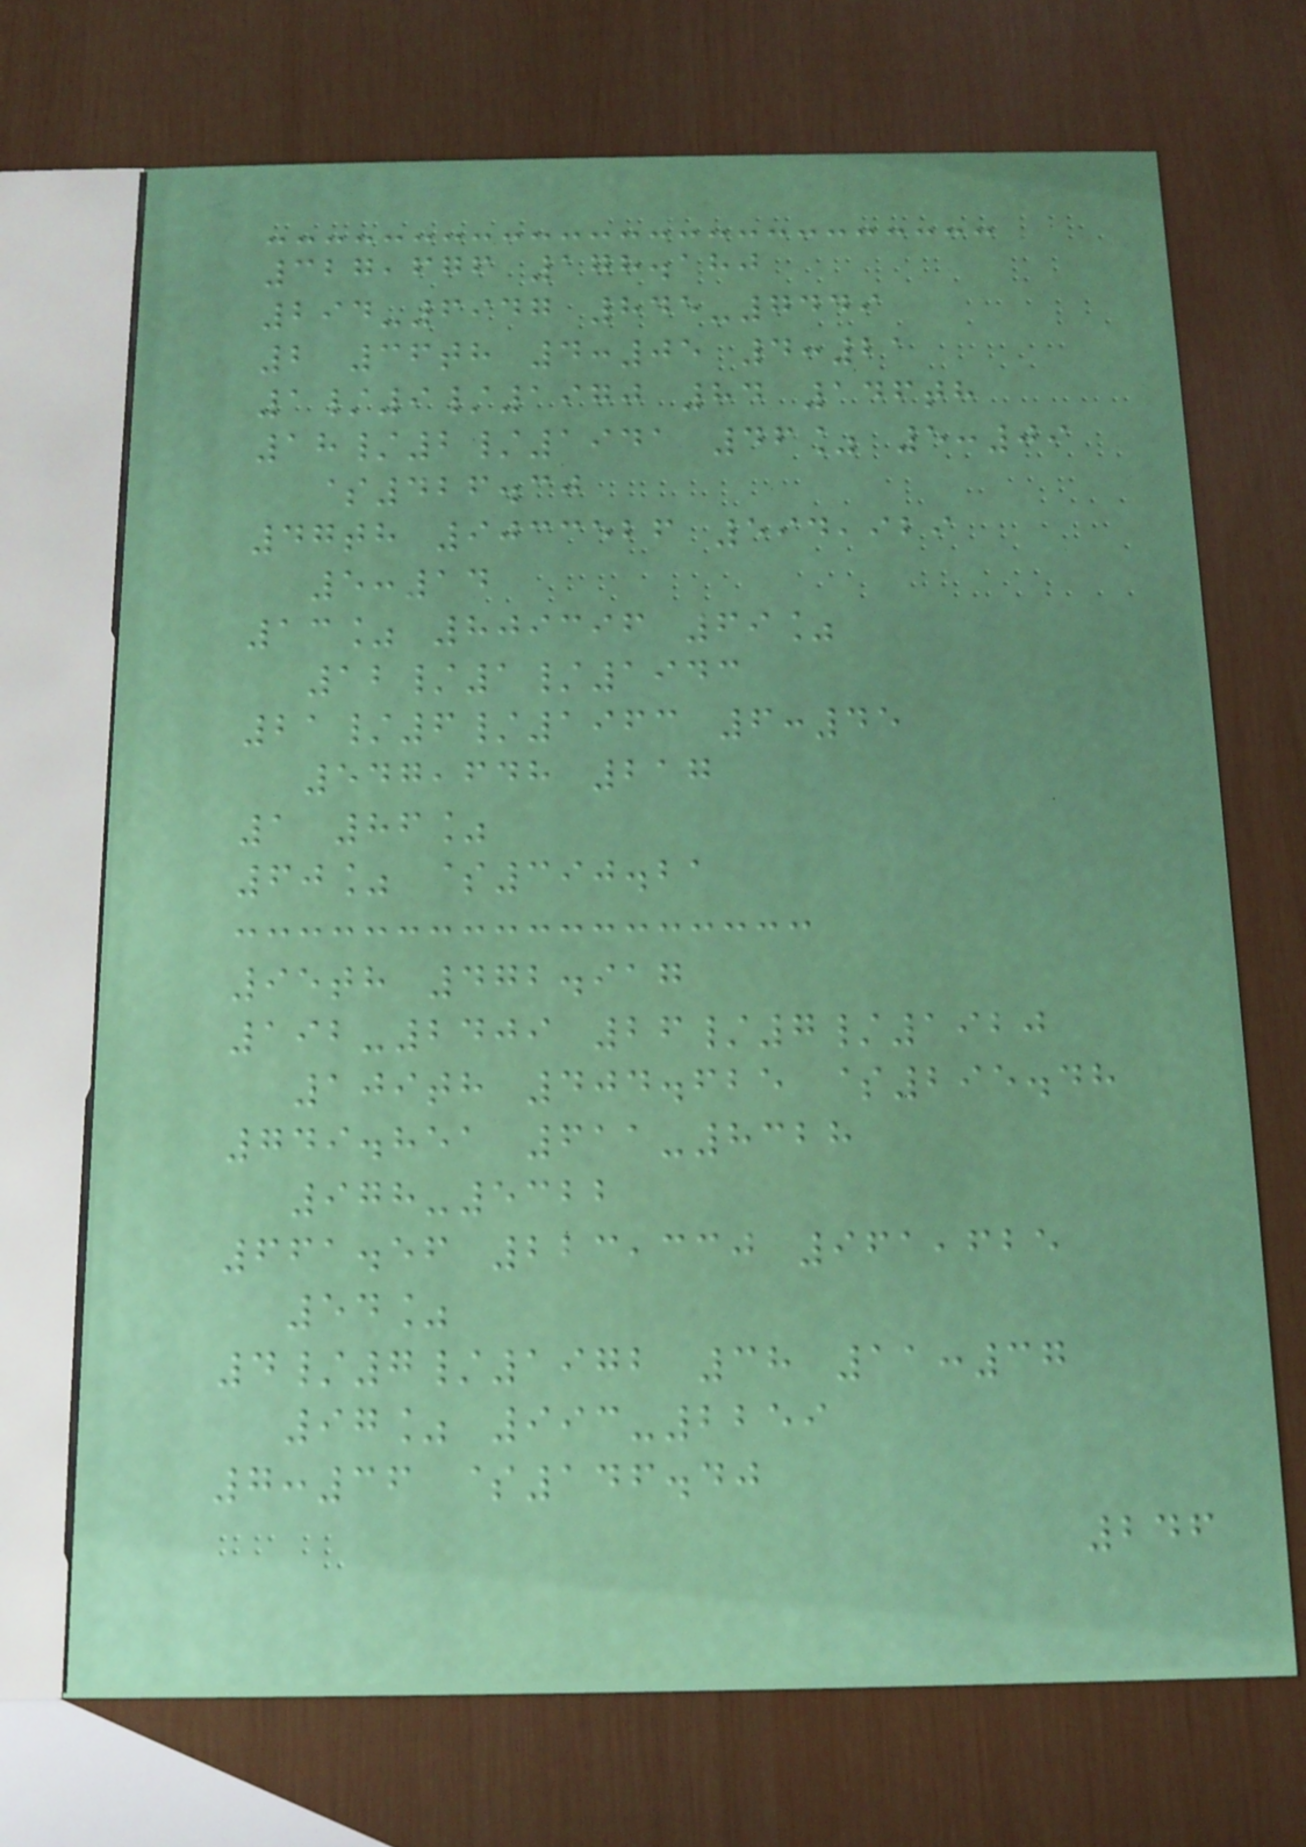327,676 178.180
294-6947 845-7449
2 36th 4:05 4:21
1/9/1970 84 146th
18/2/1941 46% 5:09
$426.30
47th 9033526 594,929
5:14
13% 809396 69%
12/1/1943
21/6/1963 6:45
547,648 217
1 86%
60% $390.21
95th 472.917
192-2409 26/7/1920
109th 404.625 $295.48
749.851 611-8328
978-5322
661.56 223,330 961,625
54%
4/7/1972 38 11:37
97% 993-2259
7:36 $146.40
246
